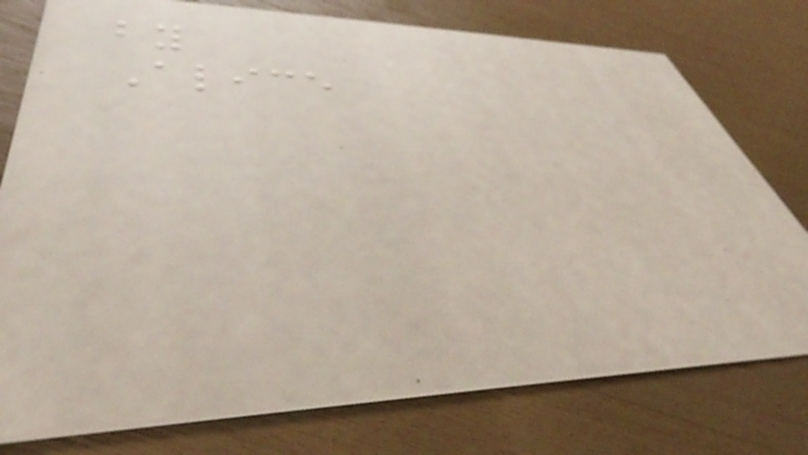by
Alice
